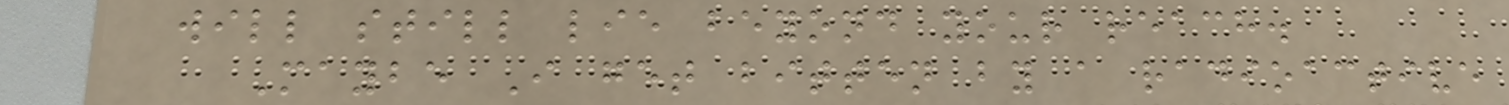will still lie beyond your reach.
Maybe I get bitten by a radioactive
